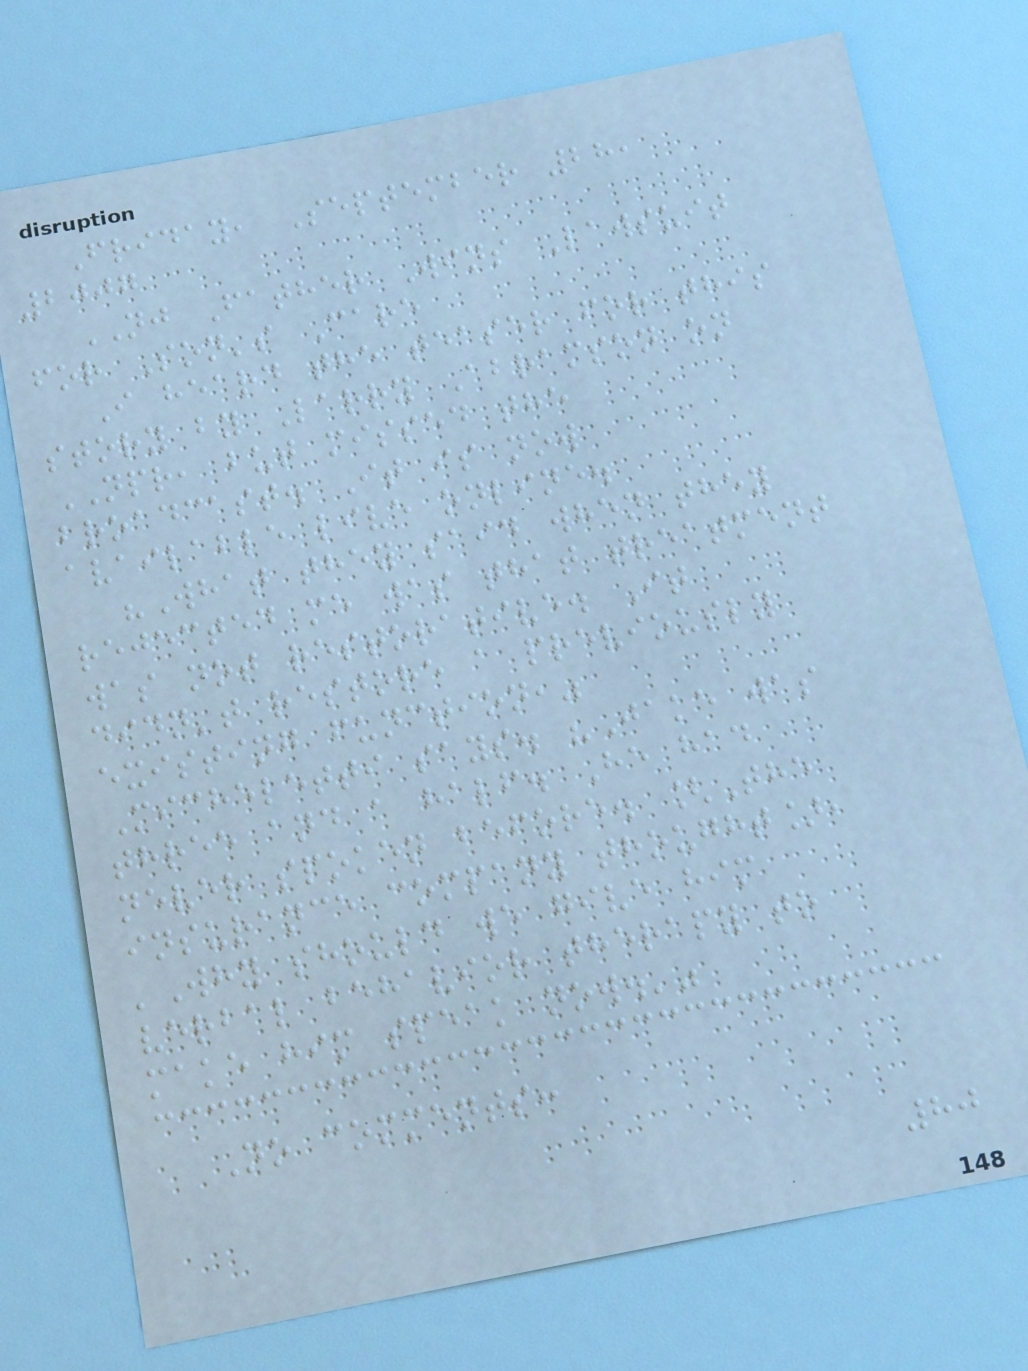Friday, September 28,
2007
NJ Father Wins Lawsuit
for Son's Care
I heard the teaser for this
story by Larry Abramson on
NPR, but missed the
broadcast. It is now
available live online.
"What they said when they
rejected me was that treatment
was not restorative. It
didn't restore a previously
existing function,"
Micheletti says. "Jake was
three and a half. He had
never spoken before. [The
insurance company thought],
'Why should we give him
verbal behavior therapy to
make him speak now.'"
No comments:
80
